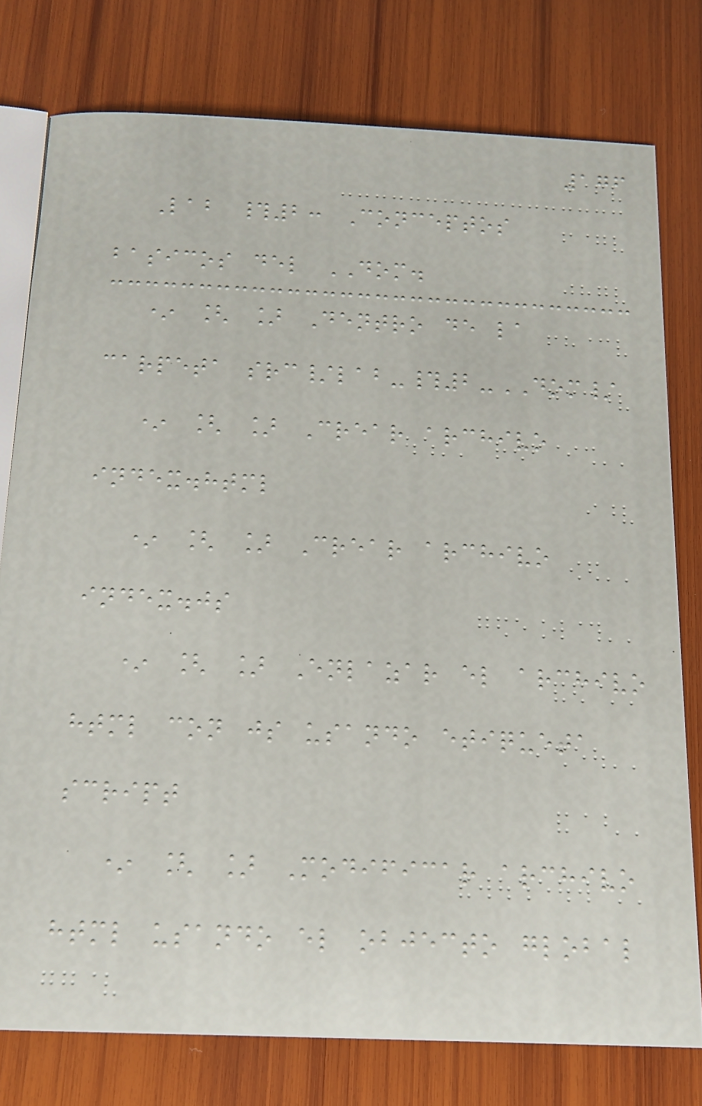176
Lab #2: Conceptos
basicos del DOM.
* [ ] Dentro de la
carpeta src/lab-#2-DOM/
* [ ] Crear archivo
index.html
* [ ] Crear archivo
index.js
* [ ] Enlazar el archivo
html con js usando etiqueta
script
* [ ] Modificar archivo
html usando el objecto global
